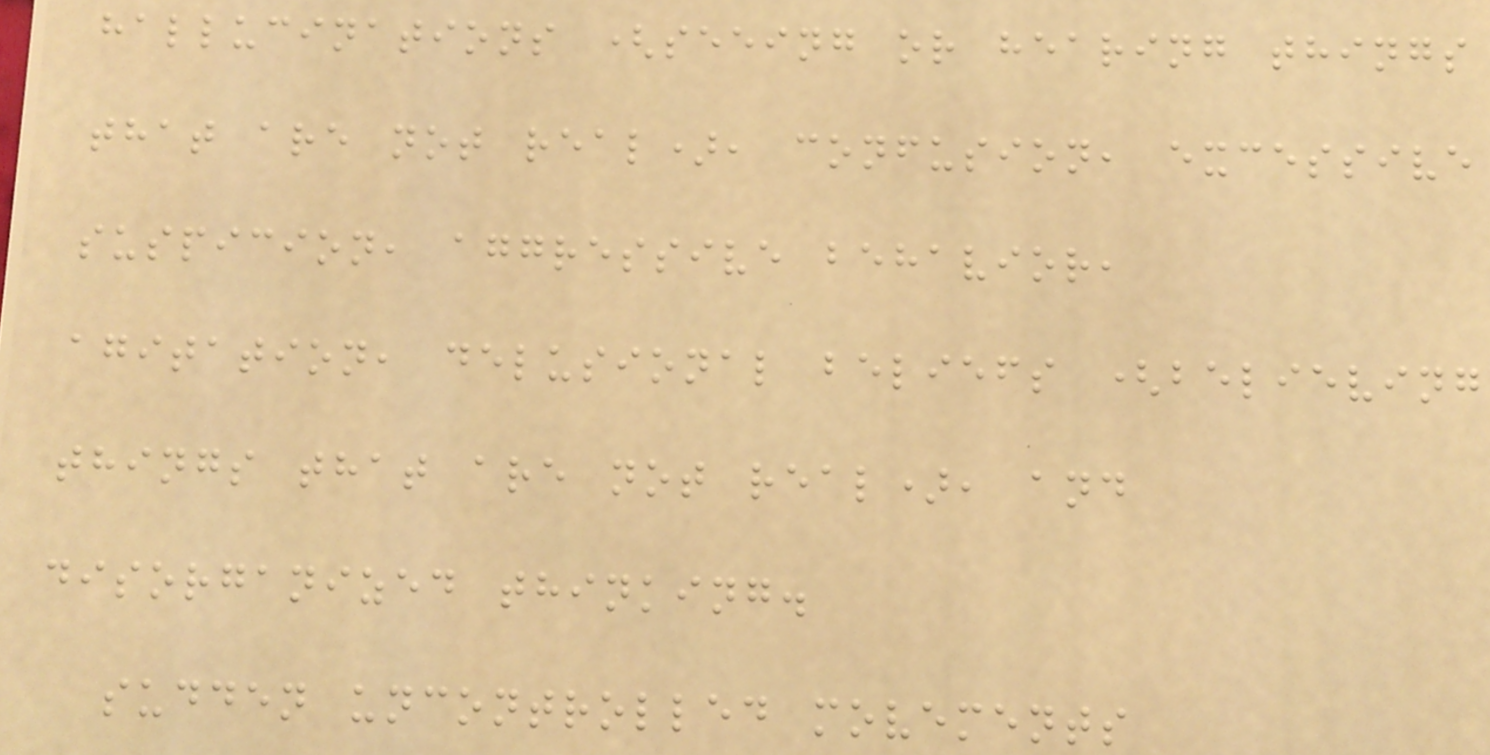hallucinations (seeing or hearing things
that are not real), confusion, excessive
suspicion, aggressive behavior,
agitation, delusional beliefs (believing
things that are not real), and
disorganized thinking.
sudden uncontrolled movements
